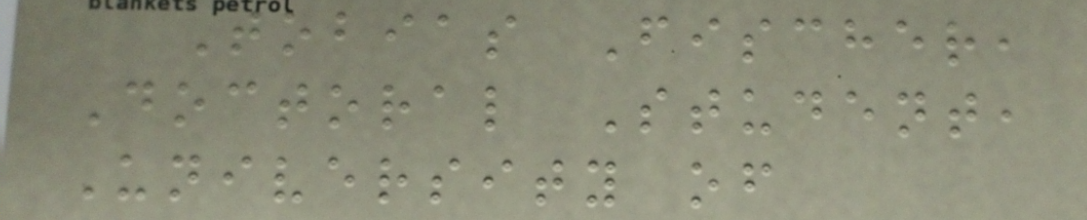Tobias Fischer,
Doctoral Student,
University of
